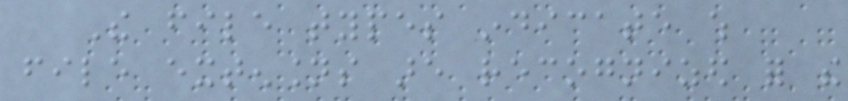The file types indicate which
file extensions are recognized for the
